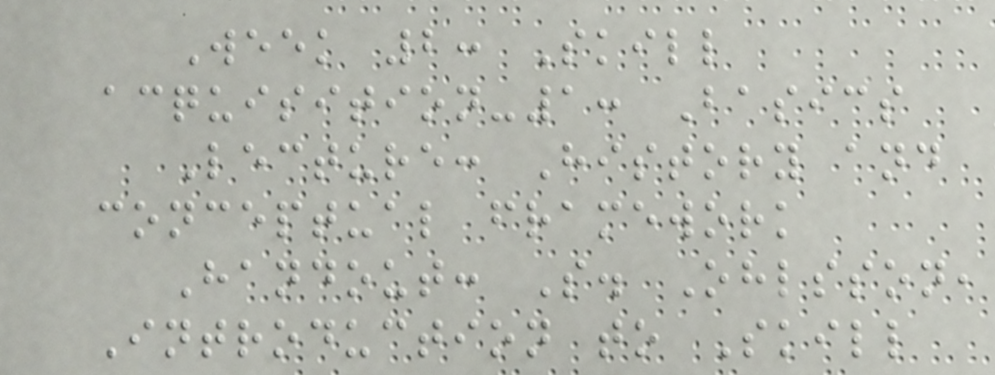Week 2: Skill
acquisition-1: Basics
Lecture: History and
conceptual framework
Handout: S. Ohlsson,
Introduction to Skill
